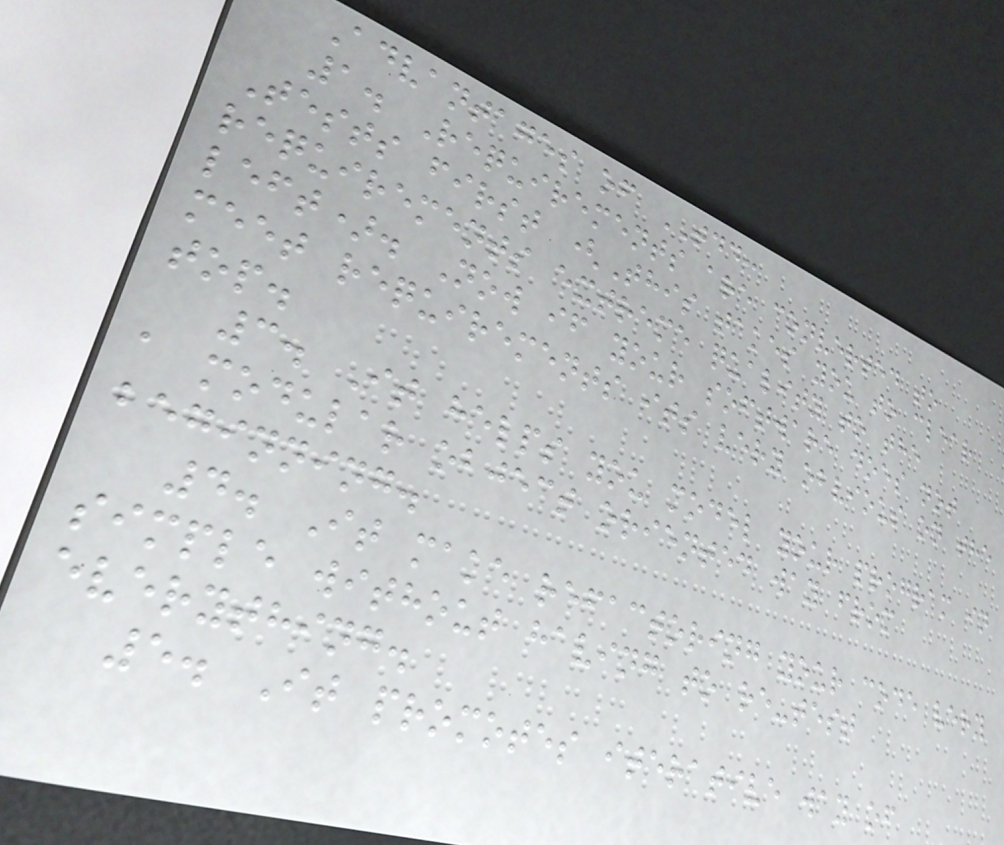Advantages of TDD:
1. Requirements are converted to
Tests first (This takes you to clear
requirements extreme quality to the
left). Now if your software does not
meet requirements its very obvious on the
top.
3. It helps you model your program in
a modular object oriented way from
beginning.
4. It make refactoring your code very
simple without having to re-test
everything.
5. It promotes iterative way of
